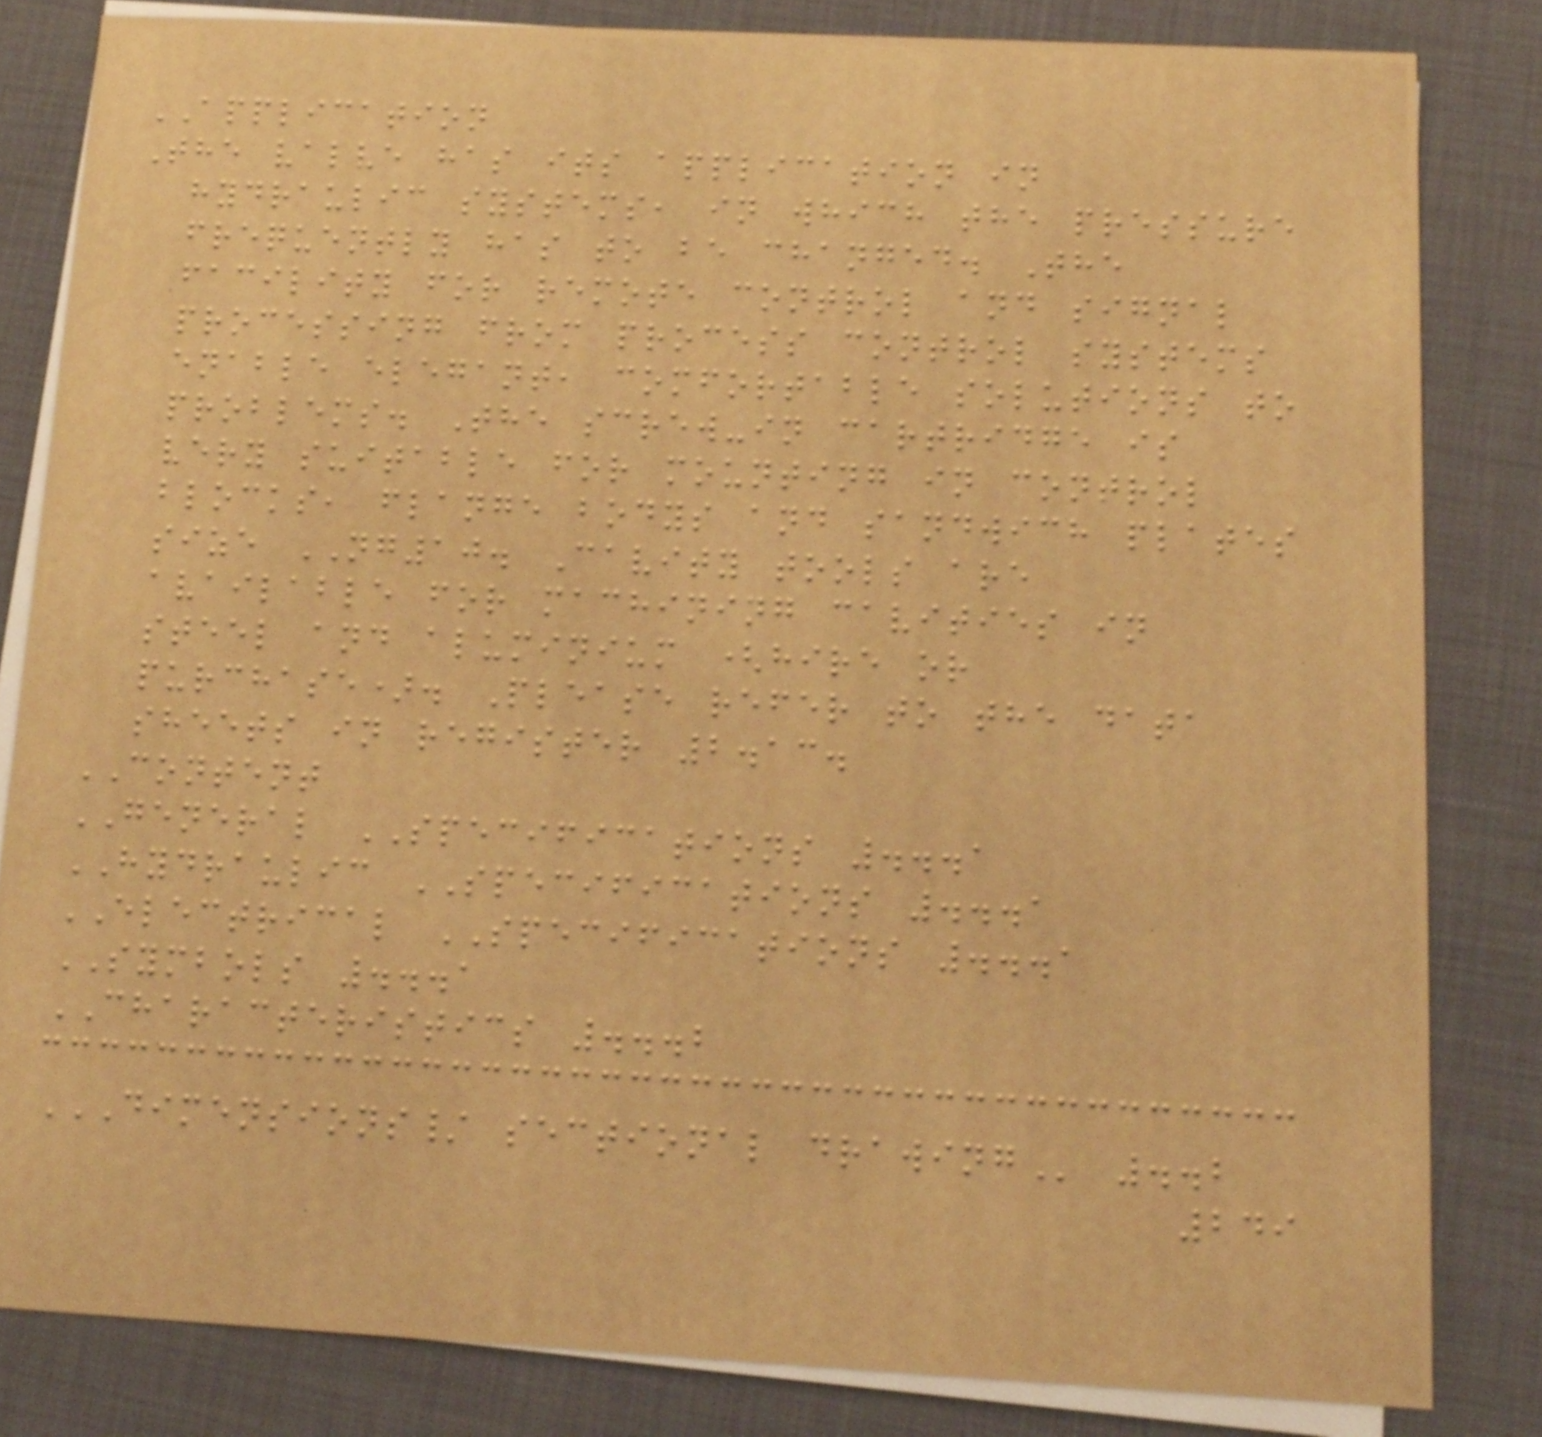APPLICATION
The valve has its application in
hydraulic systems, in which the pressure
frequently has to be changed. The
facility for remote control and signal
processing from process control systems
enable elegant, comfortable solutions to
problems. The screw-in cartridge is
very suitable for mounting in control
blocks, flange bodys and sandwich plates
size NG10. Cavity tools are
available for machining cavities in
steel and aluminium (hire or
purchase). Please refer to the data
sheets in register 2.13.
CONTENT
GENERAL SPECIFICATIONS ...1
HYDRAULIC SPECIFICATIONS ...1
ELECTRICAL SPECIFICATIONS ...1
SYMBOLS ...1
CHARACTERISTICS ...2
DIMENSIONS/ SECTIONAL DRAWING ..2
249
